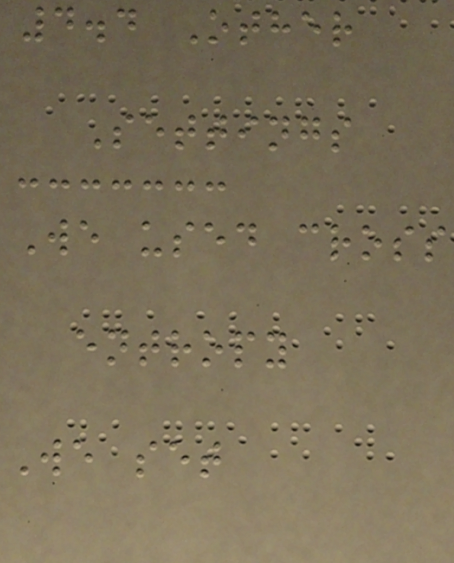4.4 Other
Settings
We used cross
entropy
We set
